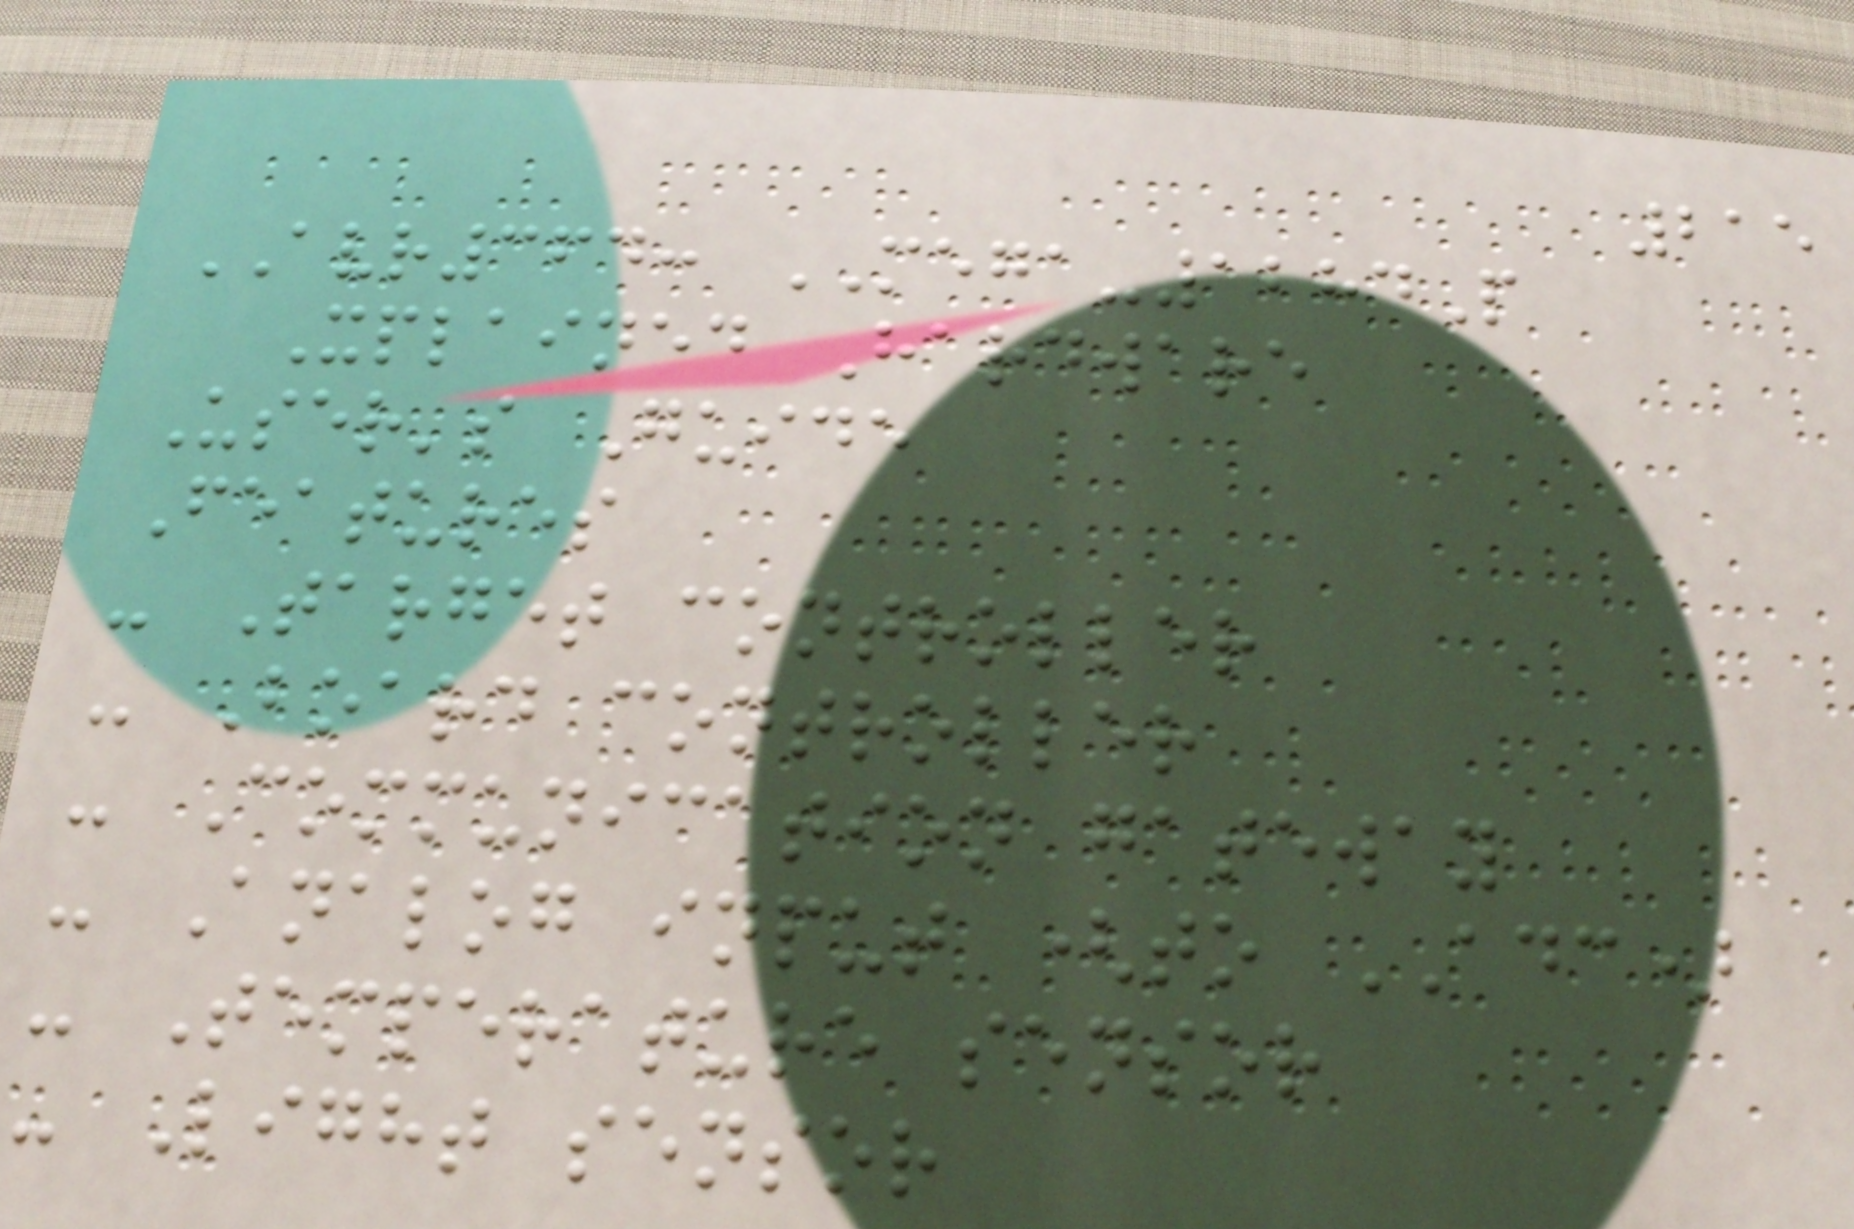215
AVR364: MEGA-1284P
Xplained Hardware
User's Guide
Features
- Target controller
- Board controller
- Communication gateway
- Analog input (to ADC)
- Temperature sensor
- Light sensor
